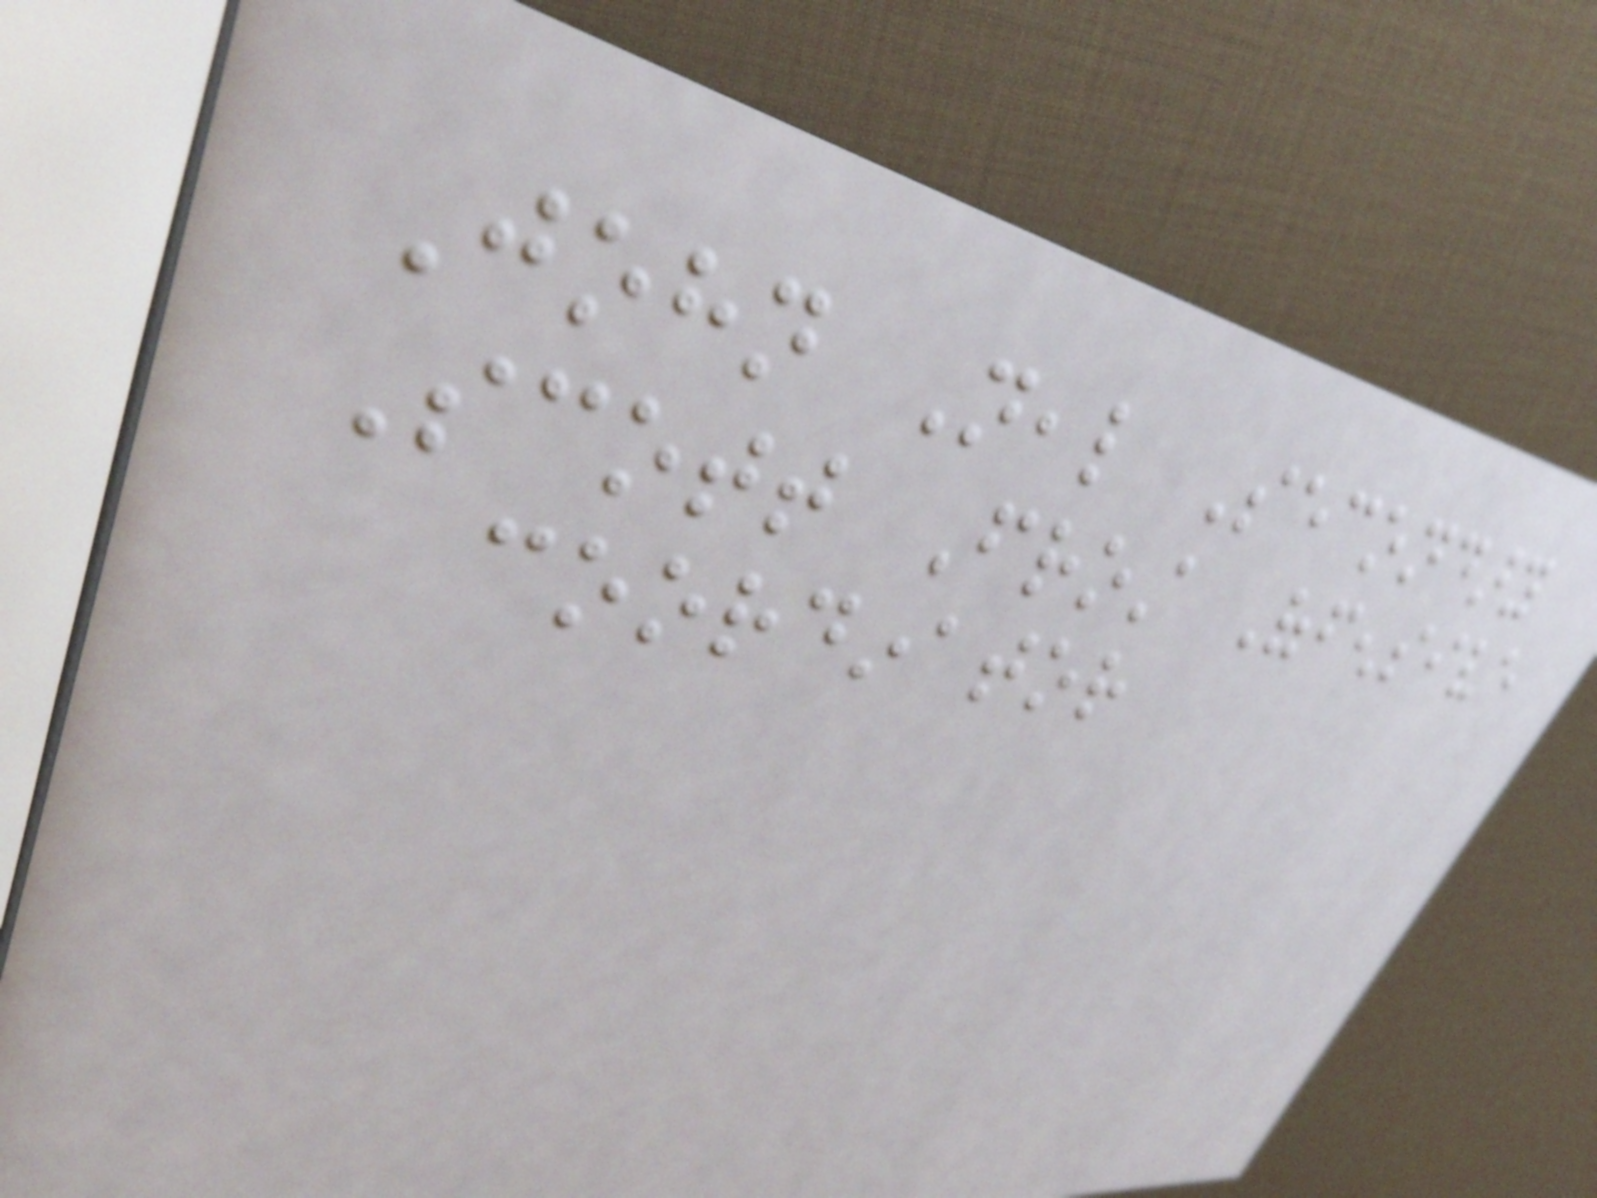John Neal Secondary
Scott Frost Offensive
coordinator
